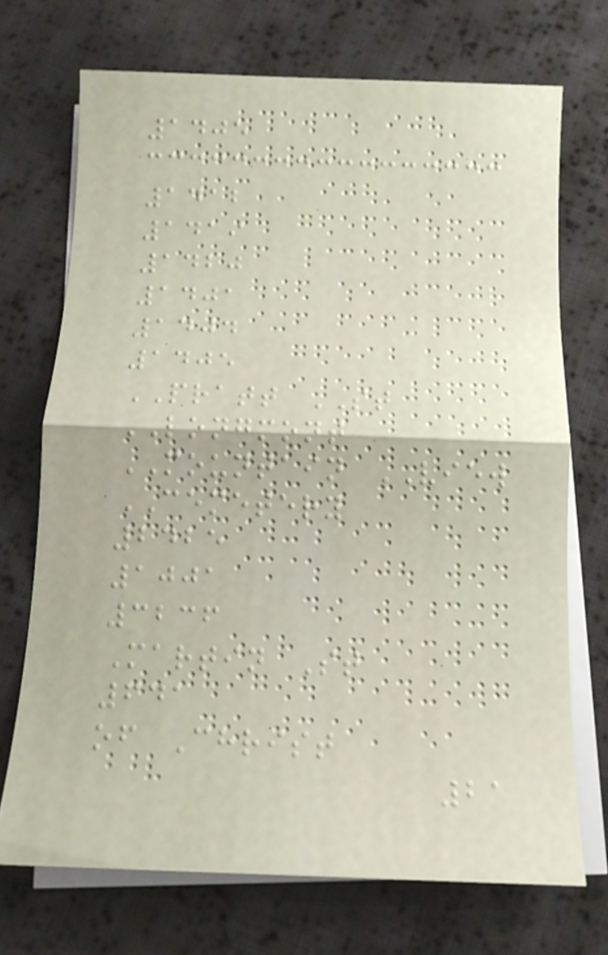1405
1412
1419
1420
1401
1404
1405
PRATT ST
LONGMONT
MOUNTAIN VIEW
CEMETERY
2425
1001
3236
Martin St
641
of Christ
21
